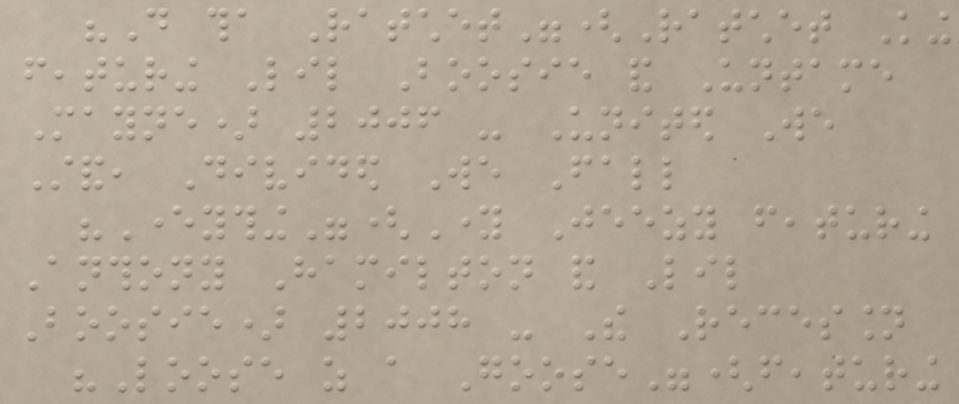"Do tha Ratchet"(Ratchet King
featuring Lil Boosie and Untame
Mayne) 2006 - United We
Stand, Divided We Fall
"Everything"(Young Jeezy featuring
Anthony Hamilton and Lil
Boosie) 2008 - The Recession
"Loose as a Goose"(featuring
